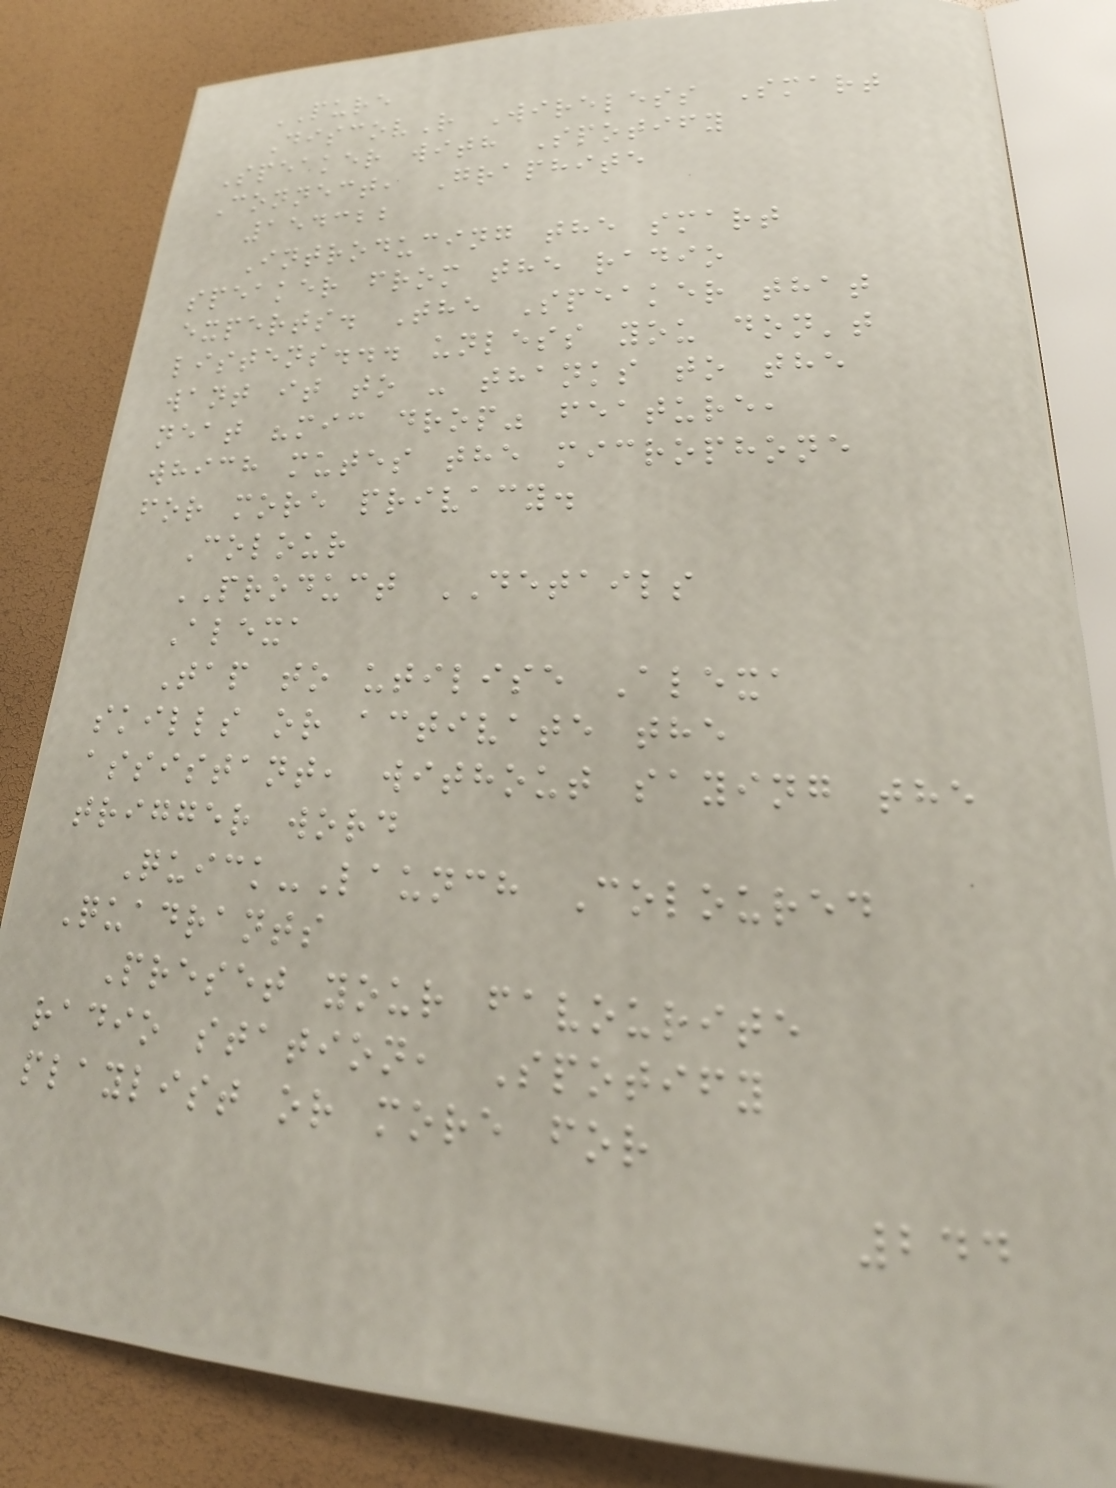PURE
DiscovR Wireless Smart
Speaker with Spotify
Connect, Graphite
154322
Introducing the smart
speaker from the radio
experts. The Speaker that
listens... unless you don't
want it to - thanks to the
neat "mic drop" feature,
which mutes the microphone
for more privacy.
Colour
PRODUCT DETAILS
Alexa
Tap to utilise Alexa
skills or activate the
assistant, without saying the
trigger word
Quick-Launch Coloured
Quadrants
Preset your favourite
radio station, Spotify
playlist or more for
244
